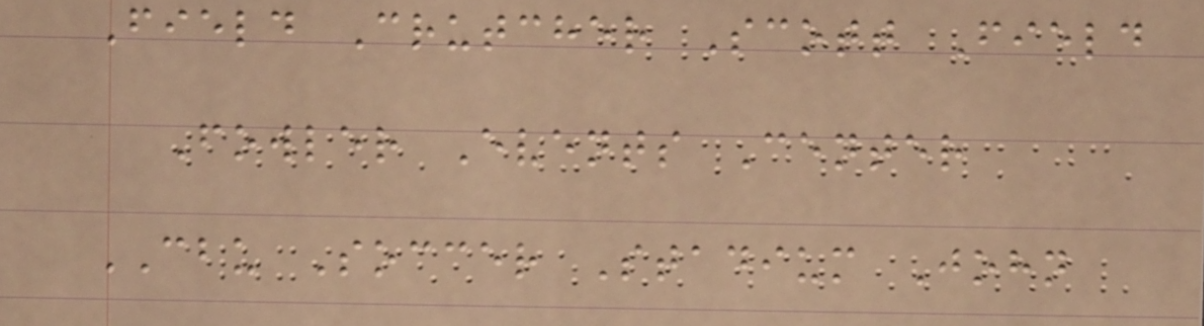Field Crutcher Scott Field
Fowler Events Center
CBU Soccer Stadium John
